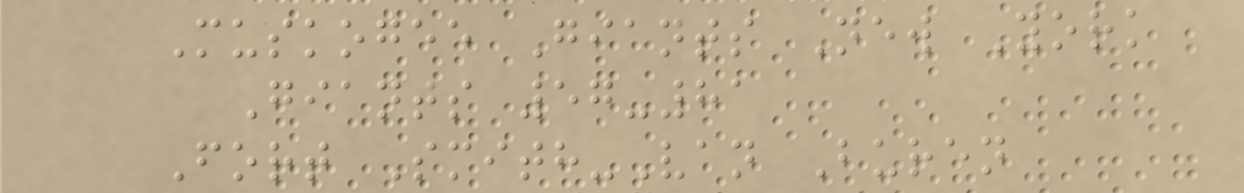Muskogee Giants New York
Giants 57-81
Fort Smith-Van Buren
